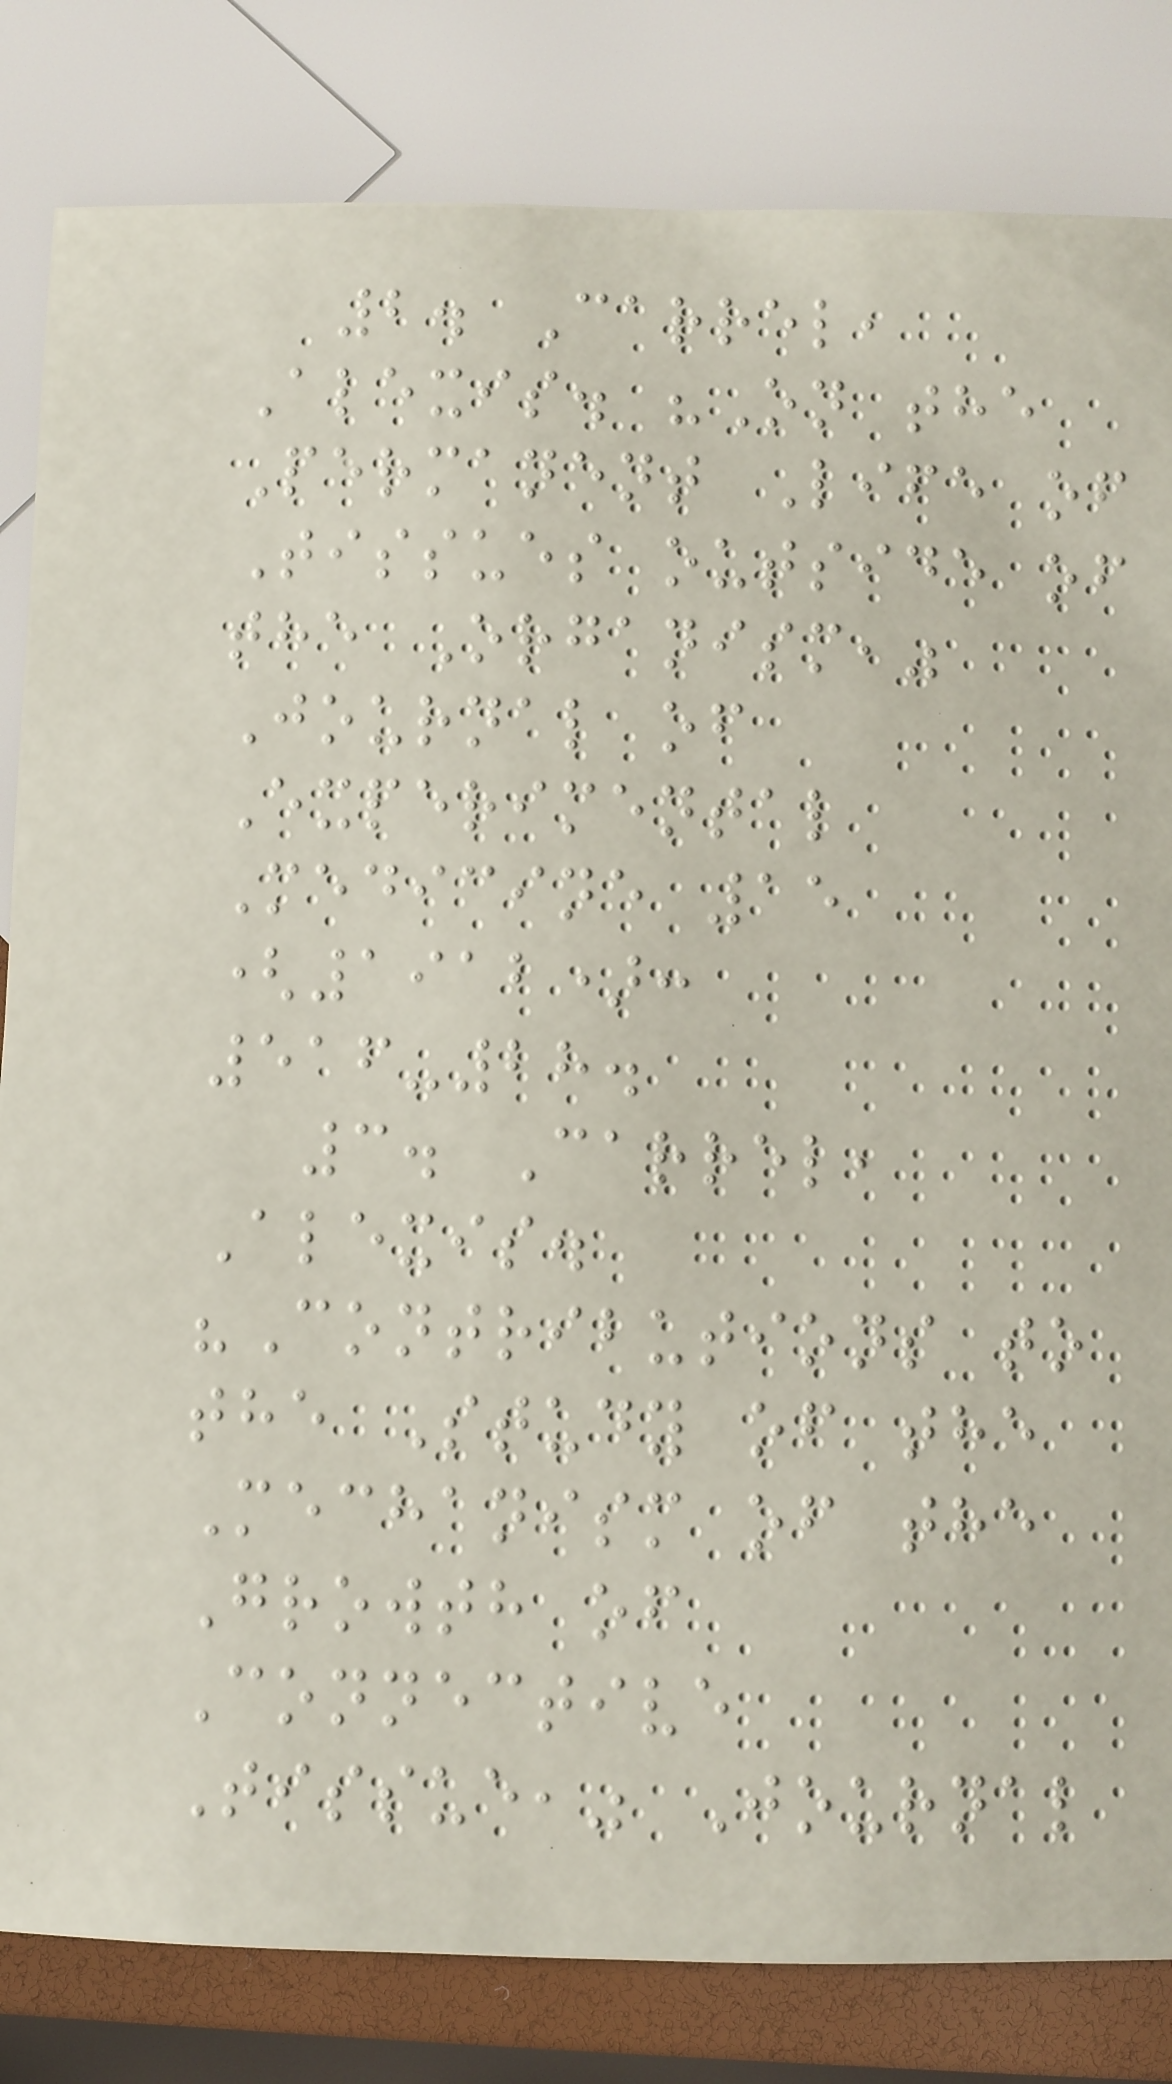2. Carrel,
Alexis. "On the
Permanent Life of
Tissues outside of
the Organism,"
Journal of
Experimental
Medicine 15
(1912):
516-28.
3. Carrel,
Alexis.
"Contributions to
the Study of the
Mechanism of the
Growth of
Connective
Tissue," Journal
